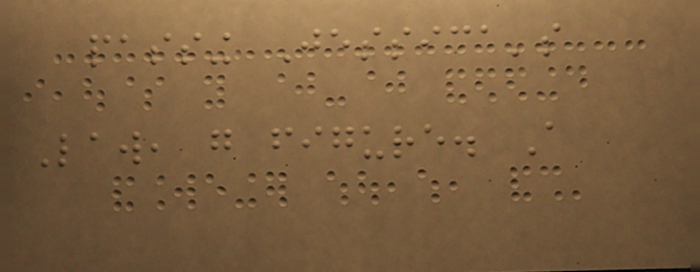passing Jessica's
Law, go figure. A
